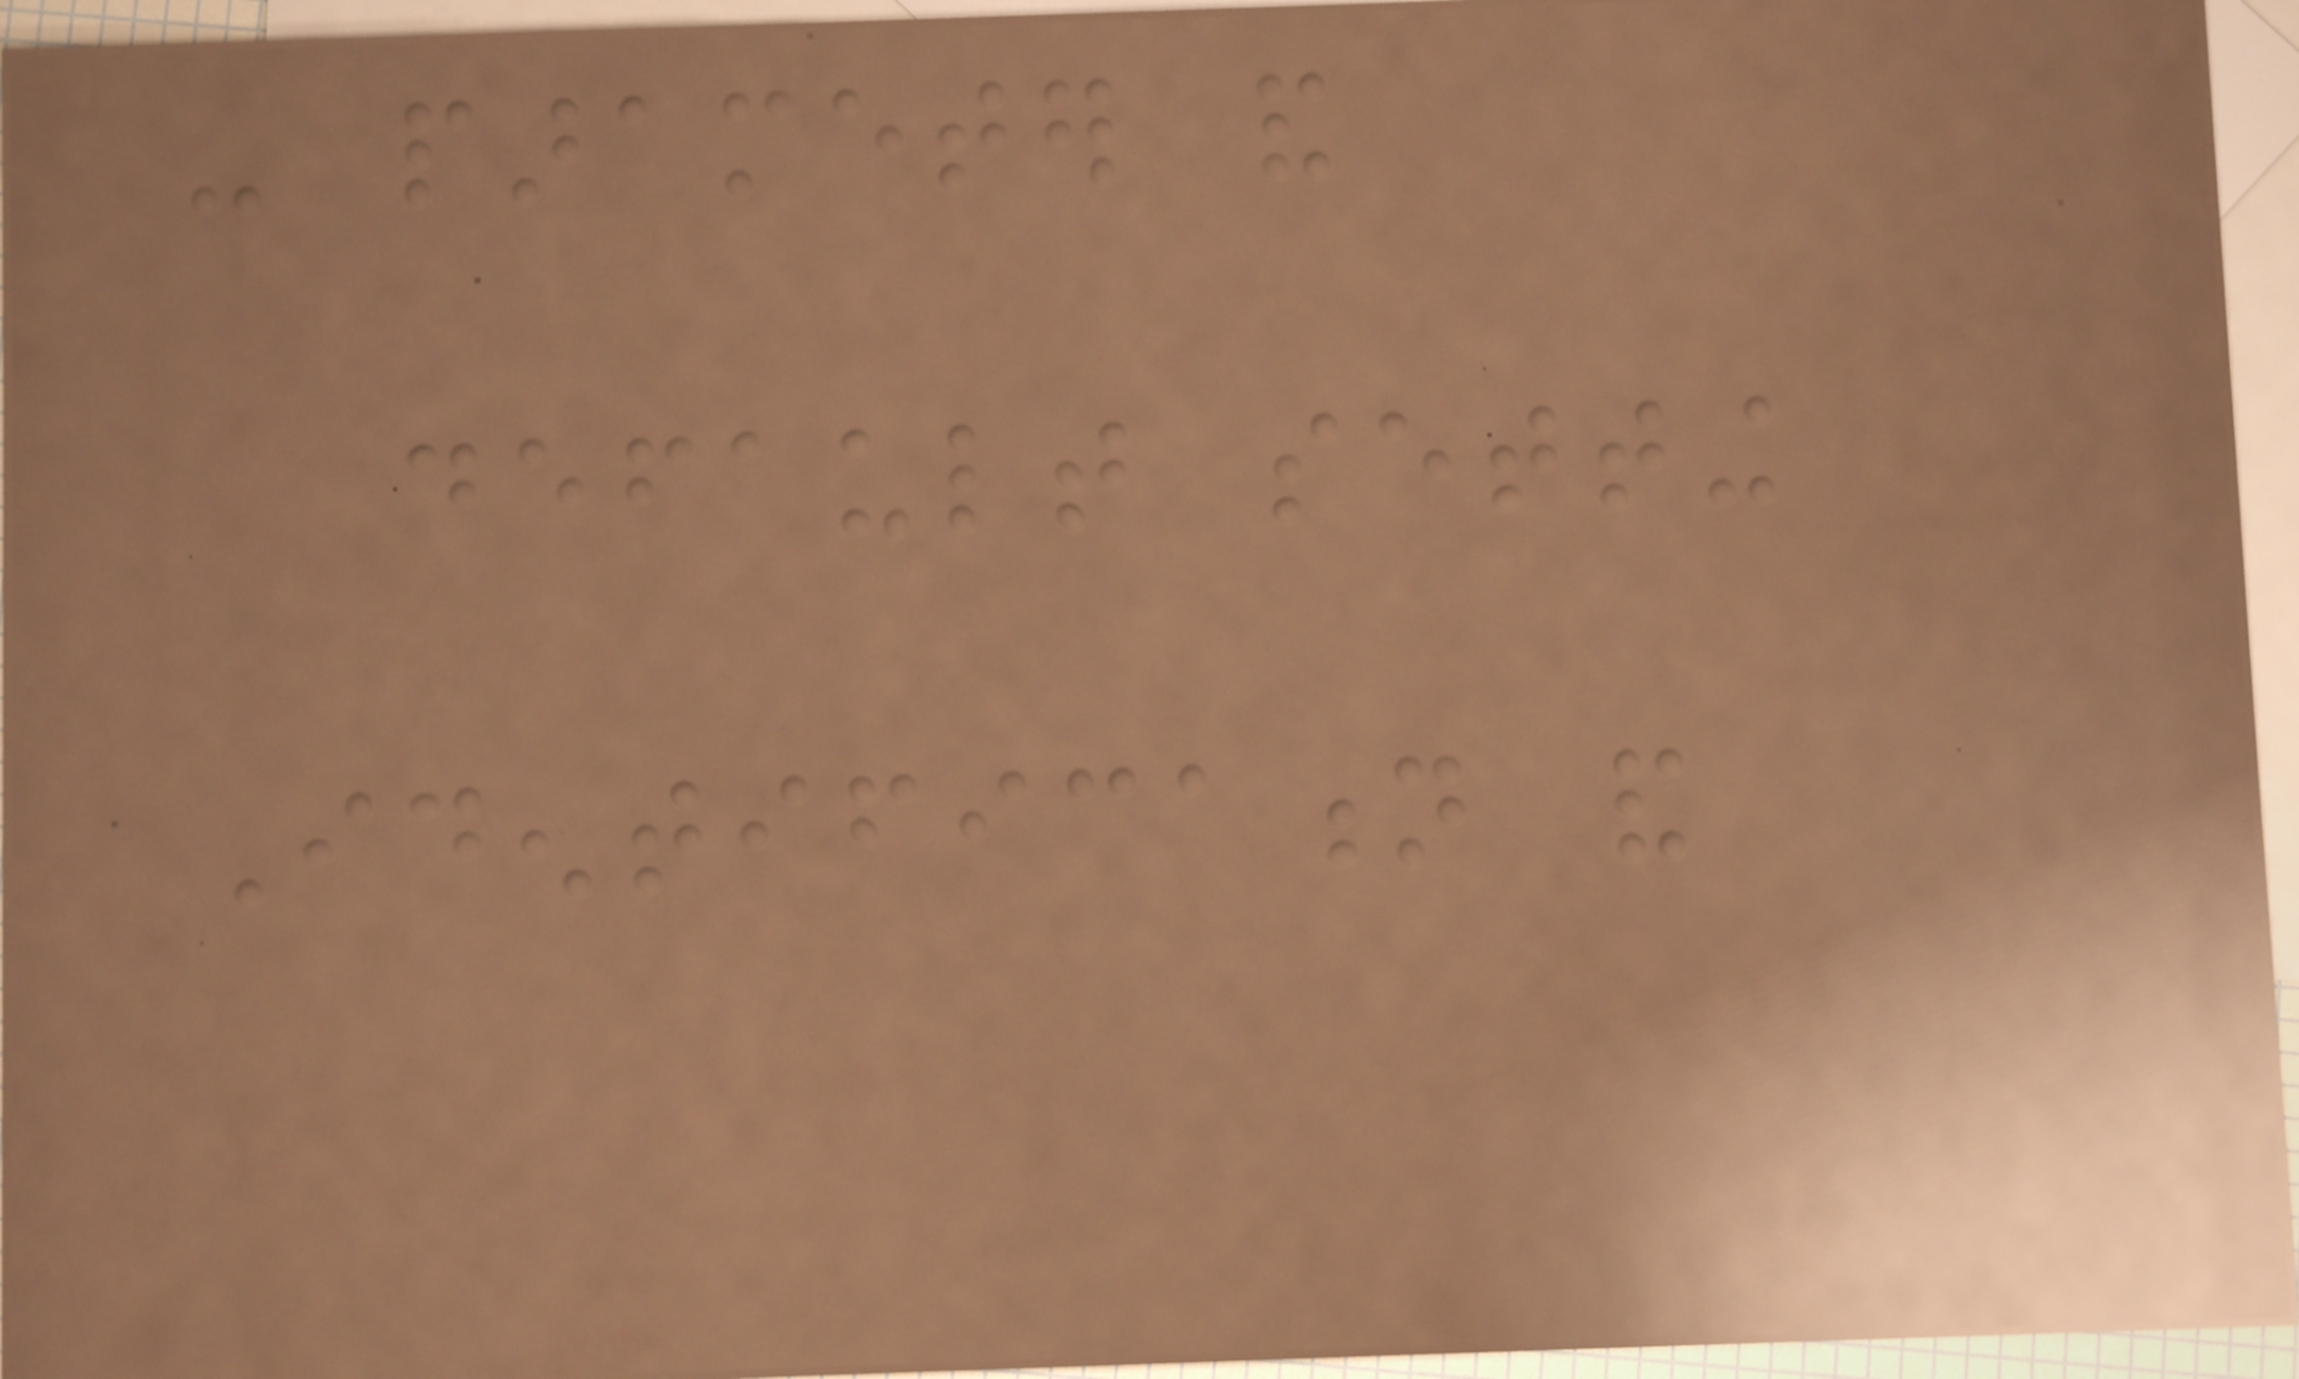- parameter and
default setting
Identification and
